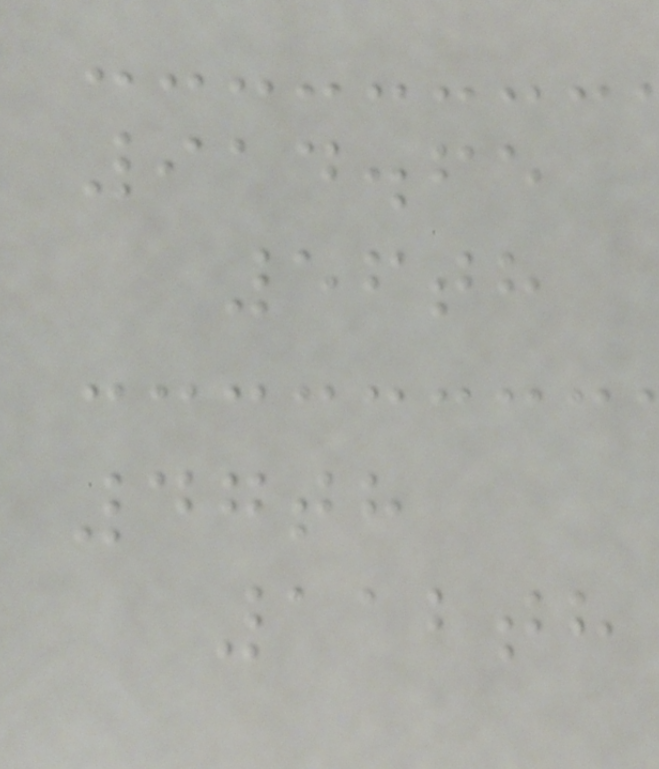914.65
56th
47th
112th
